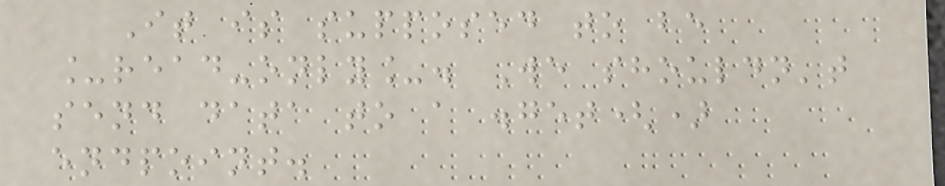It is supposed to be
_read-only_. We shouldn't
send data to a .get()
endpoint.
